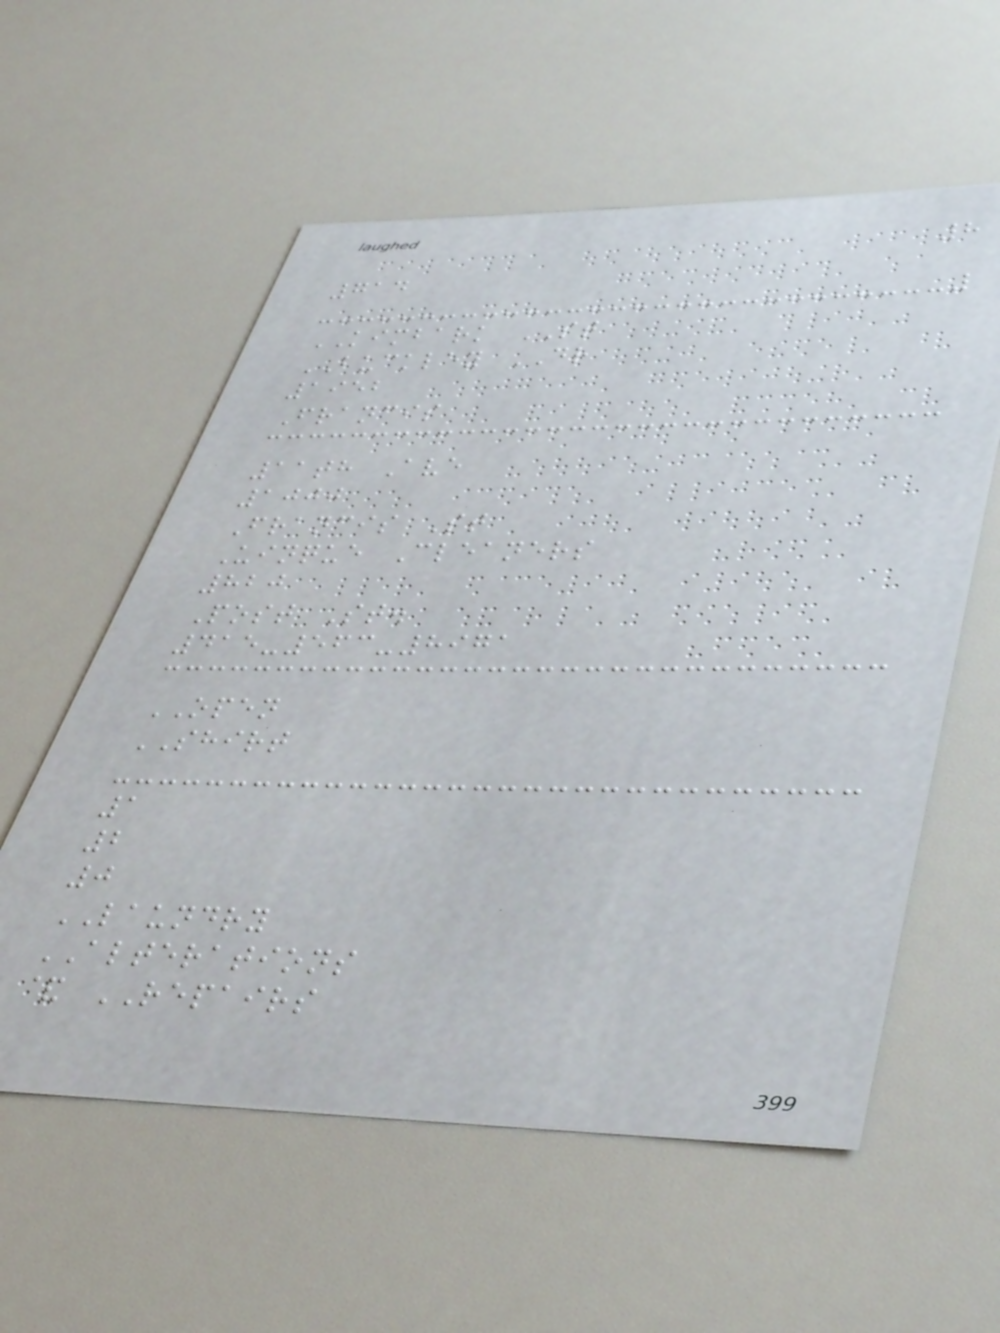8
714
KIMBARK ST
BUCKLEY DR
1952
Francis
11th Ave
1000
Francis St
Uinque Cleaners
820
Post St.
415-563-8971
OPEN
SHIRT
1
2
0
LAUNDRY
ALTERATIONS
& REPAIRS
